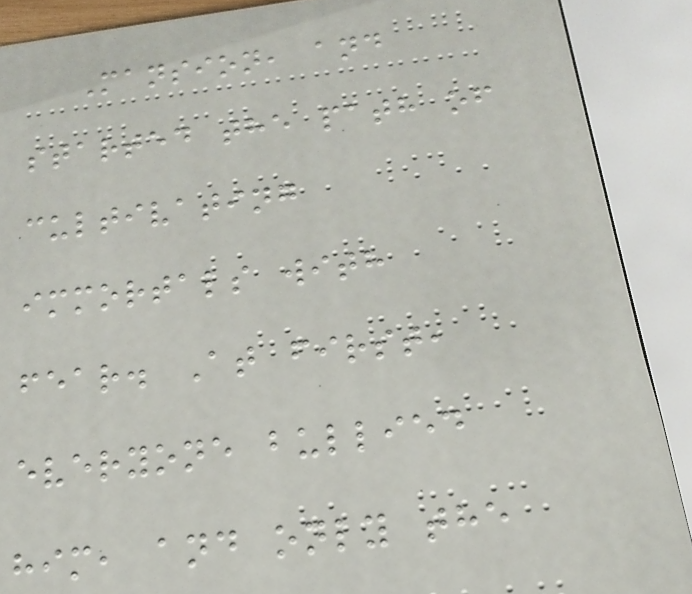Mansion, and
started the path of
cultivating
immortals with
fear. At first,
everyone bullied
him, and only the
